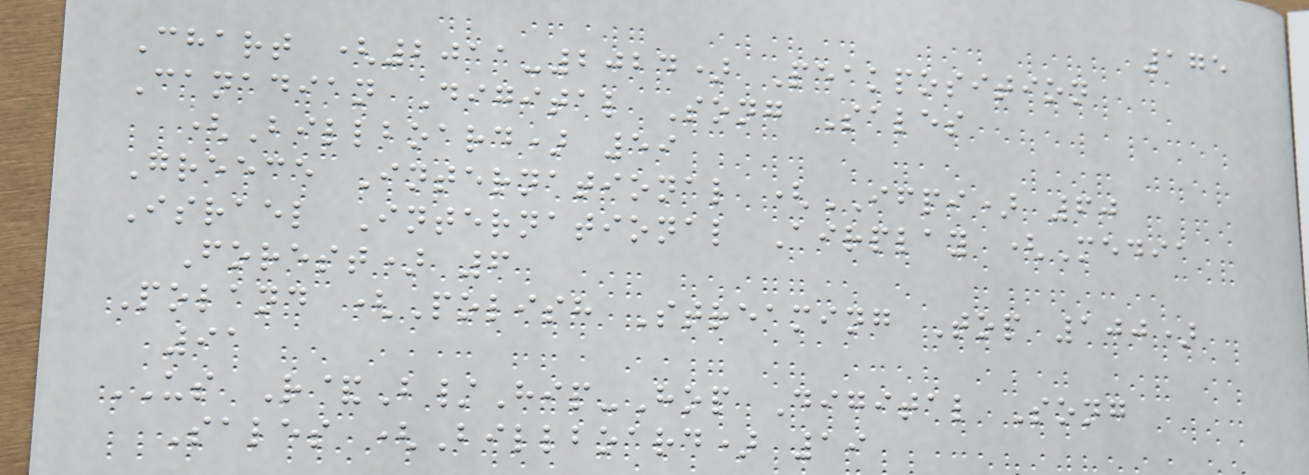175
Chart (2011-2024) Peakposition
Canadian Digital Song Sales
(Billboard) 59
Greece International (IFPI) 60
Israel International Airplay (Media
Forest) 6
Poland (Polish Streaming Top 100)
91
US R&B/Hip-Hop Digital Song
Sales (Billboard) 19
